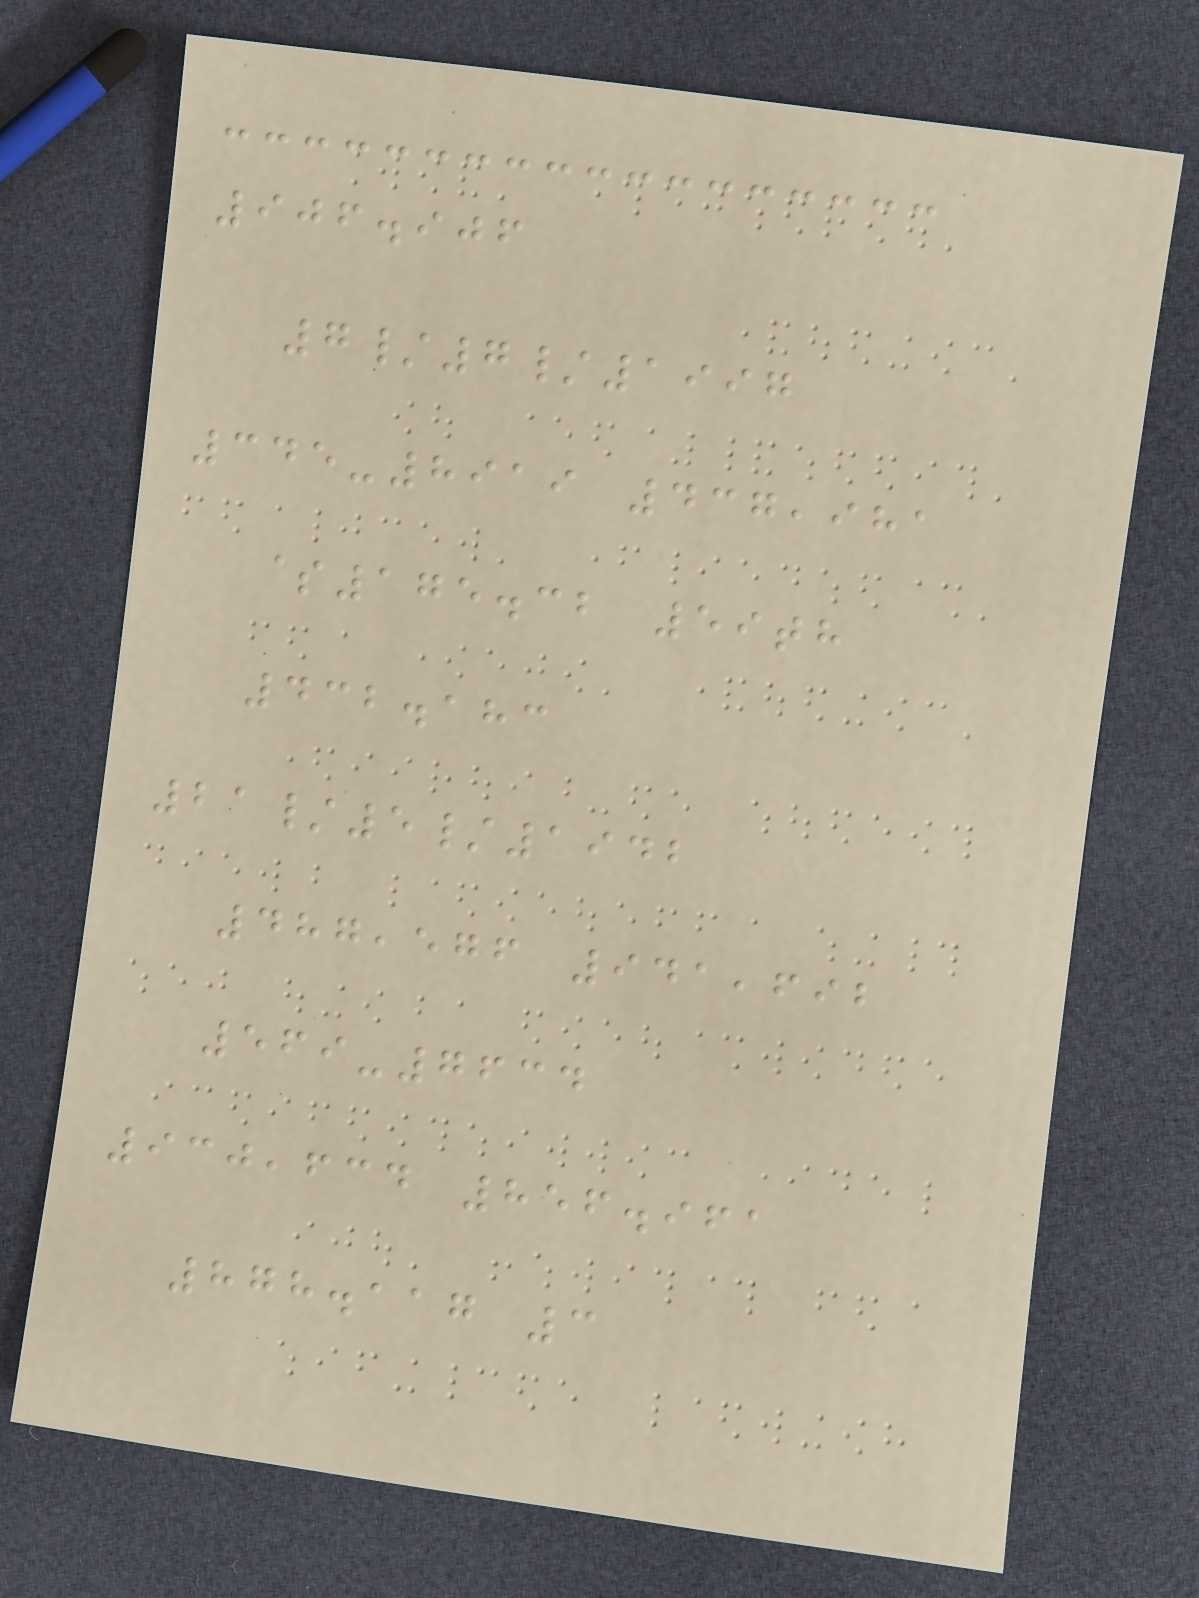906.906
7/7/1997
345-8919 437,981
$175.32 59th
432.183
21/5/1942
487,576 941,692
569-7634
930,634 856.961
878.117 3
